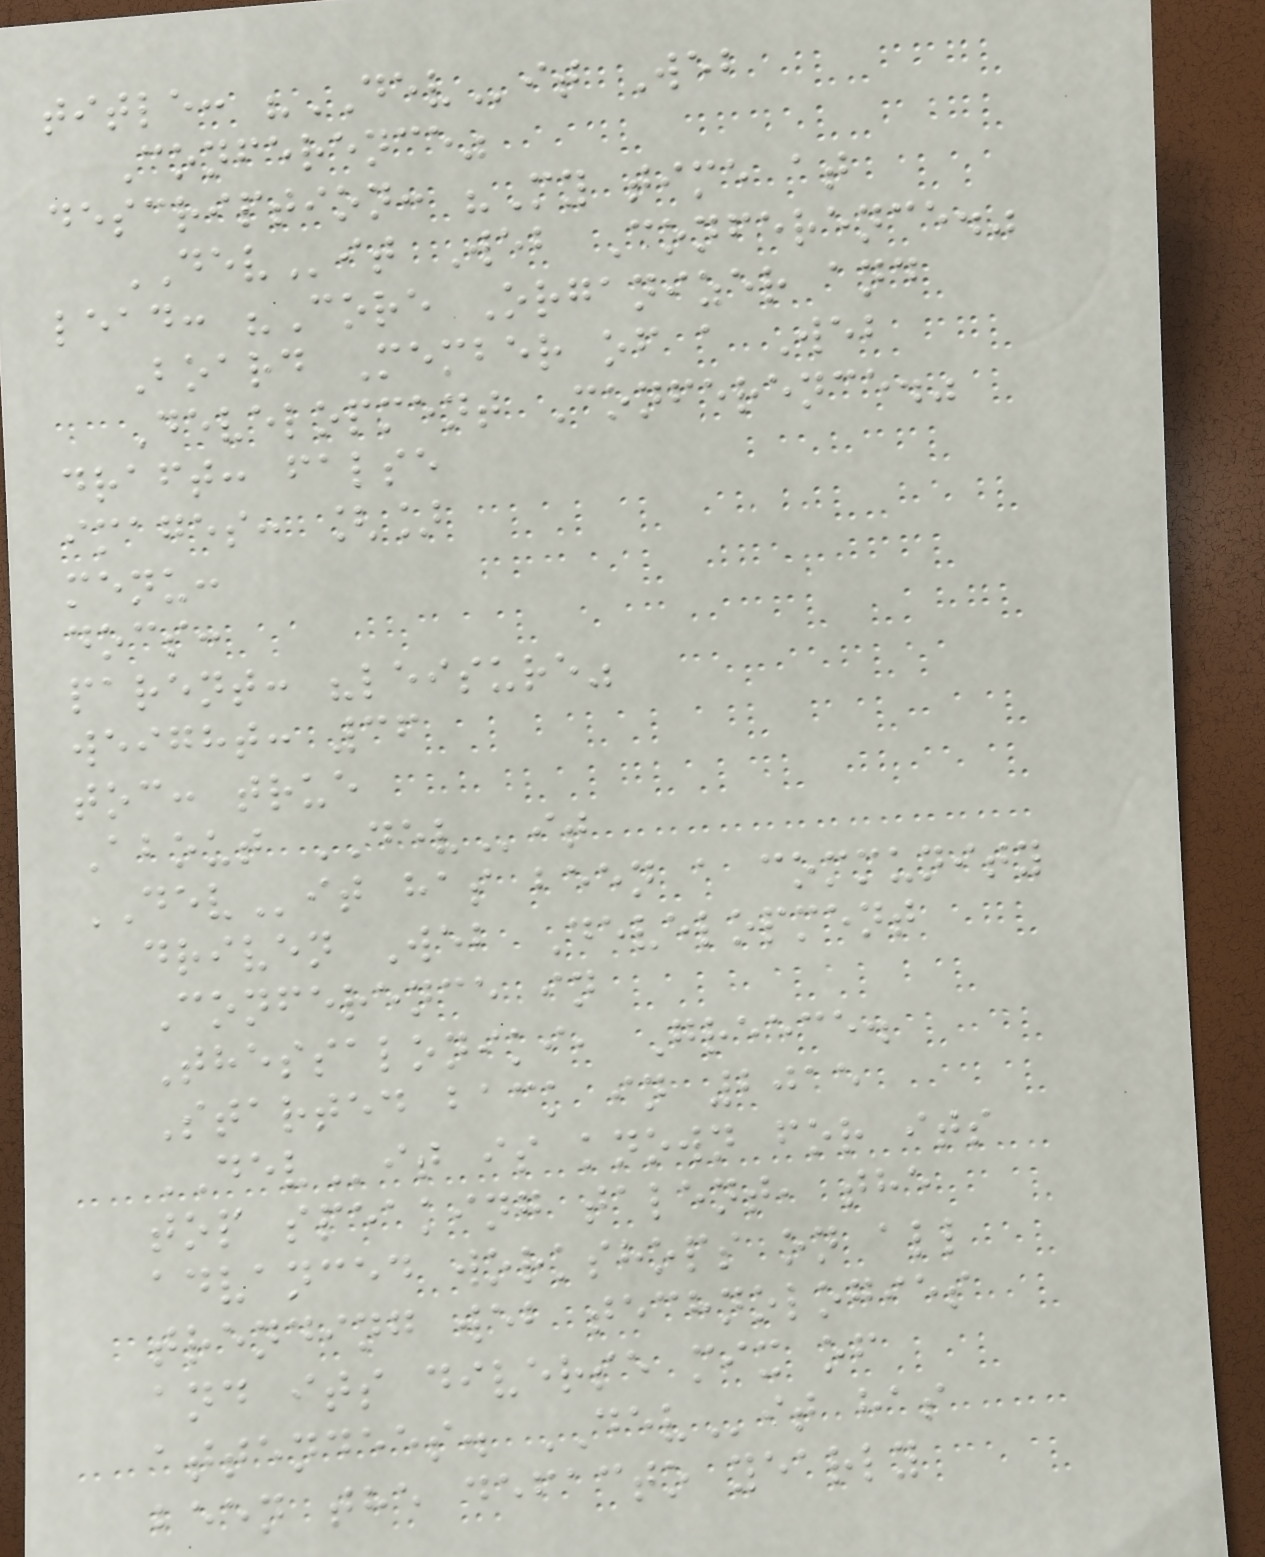title: "DEVit Web
Conference"
description: "My time at
DEVit Web Conference."
lead: "Core Organizer and
Board Member of a Web
Development Conference."
draft: false
images: []
menu:
docs:
parent: "leisure"
weight: 36
toc: true
About DEVit
DEVit has been a community
driven Web Development
Conference in
Thessaloniki, Greece.
Started back in 2015
DEVit is known for its
top speaking talent, the
advanced workshops on all
trending web technologies
and its diverse mix of
attendees. DEVit has
been the defacto yearly
